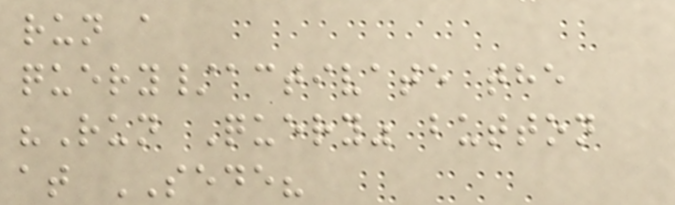run a
query/activate the
"Run Query" button
at SEDE?
